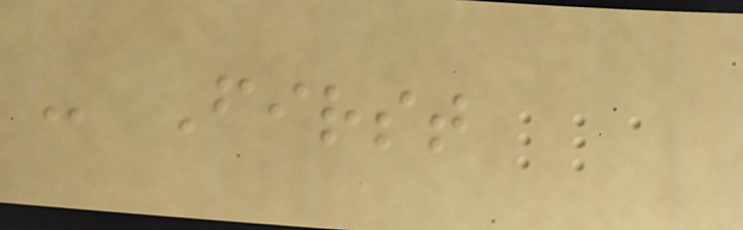- First
